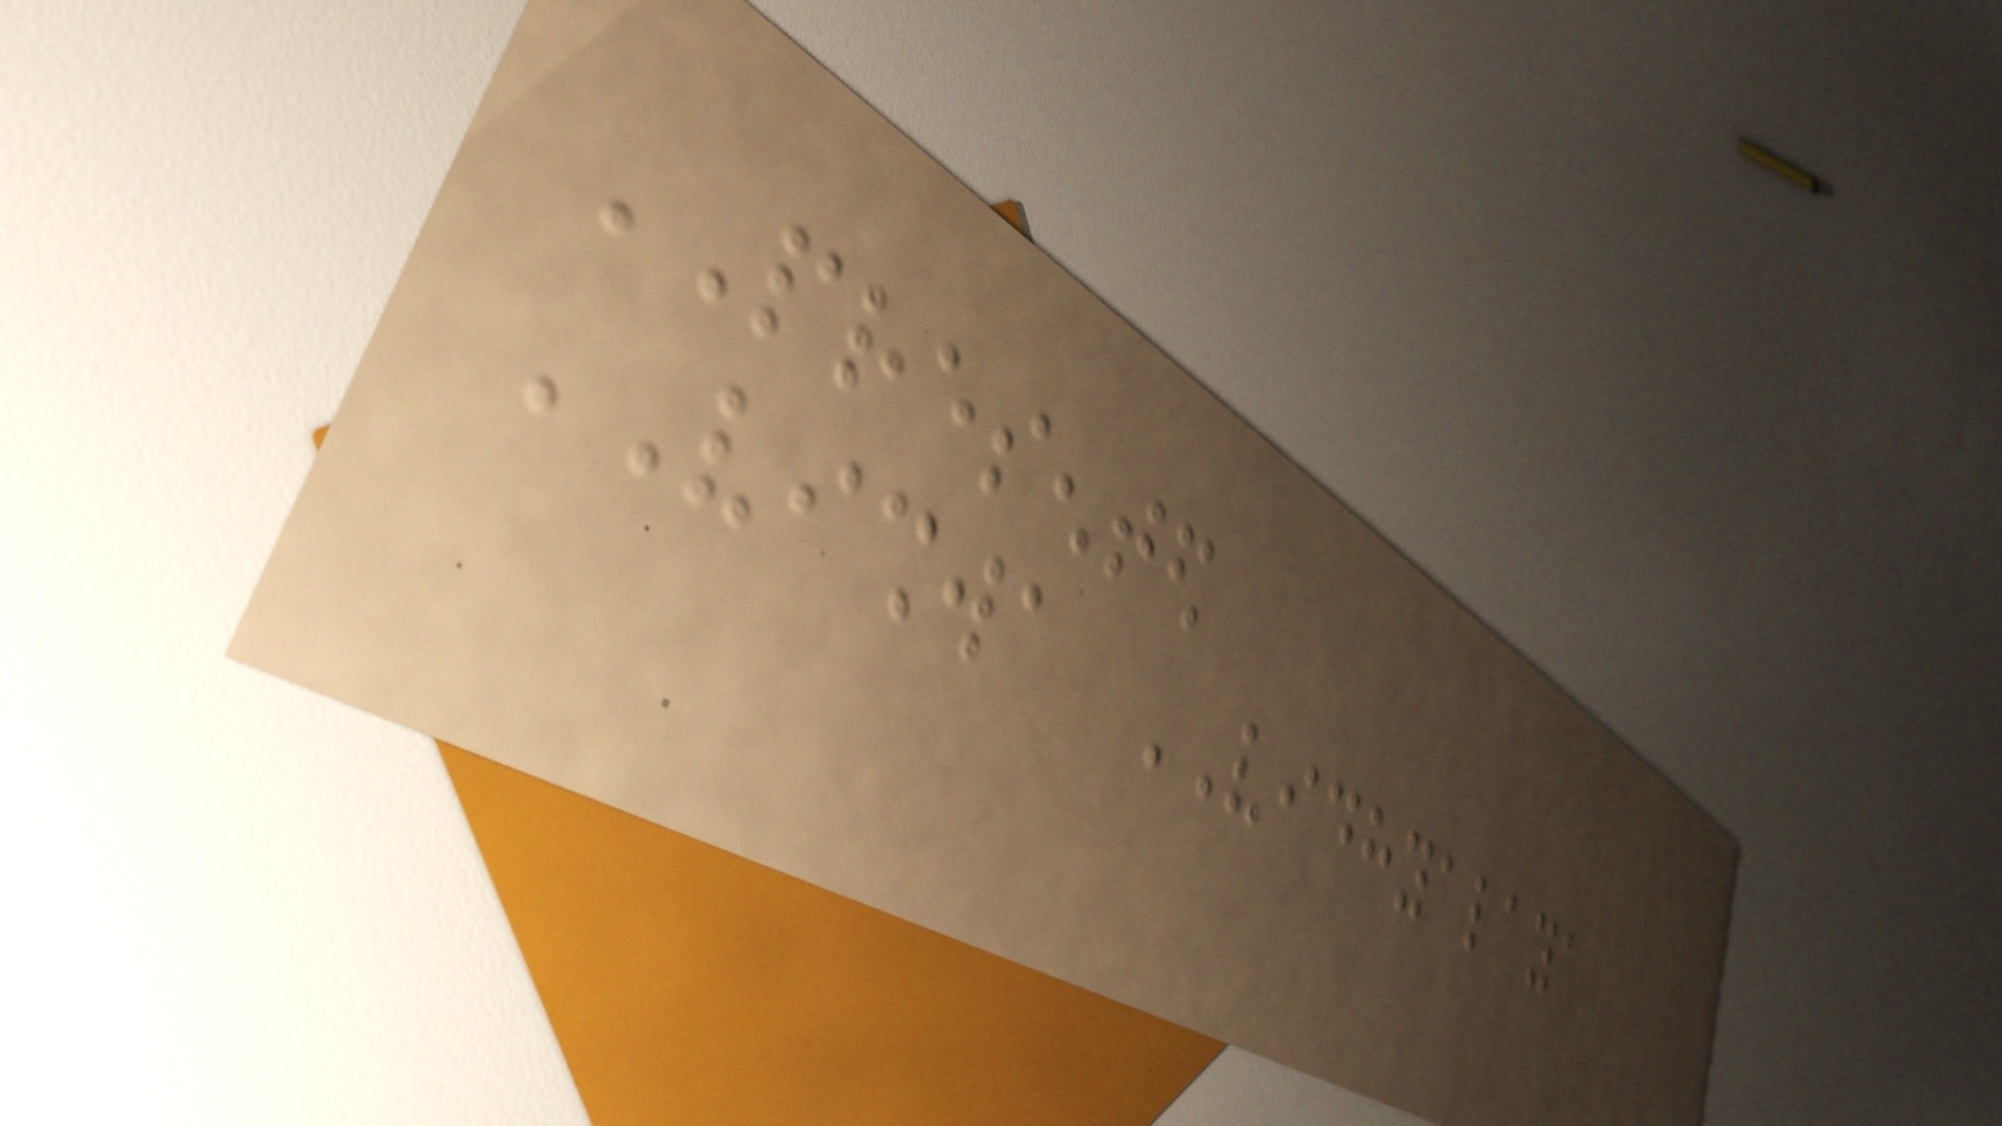PRESENTED
VISHWA VIDHYALAYA
